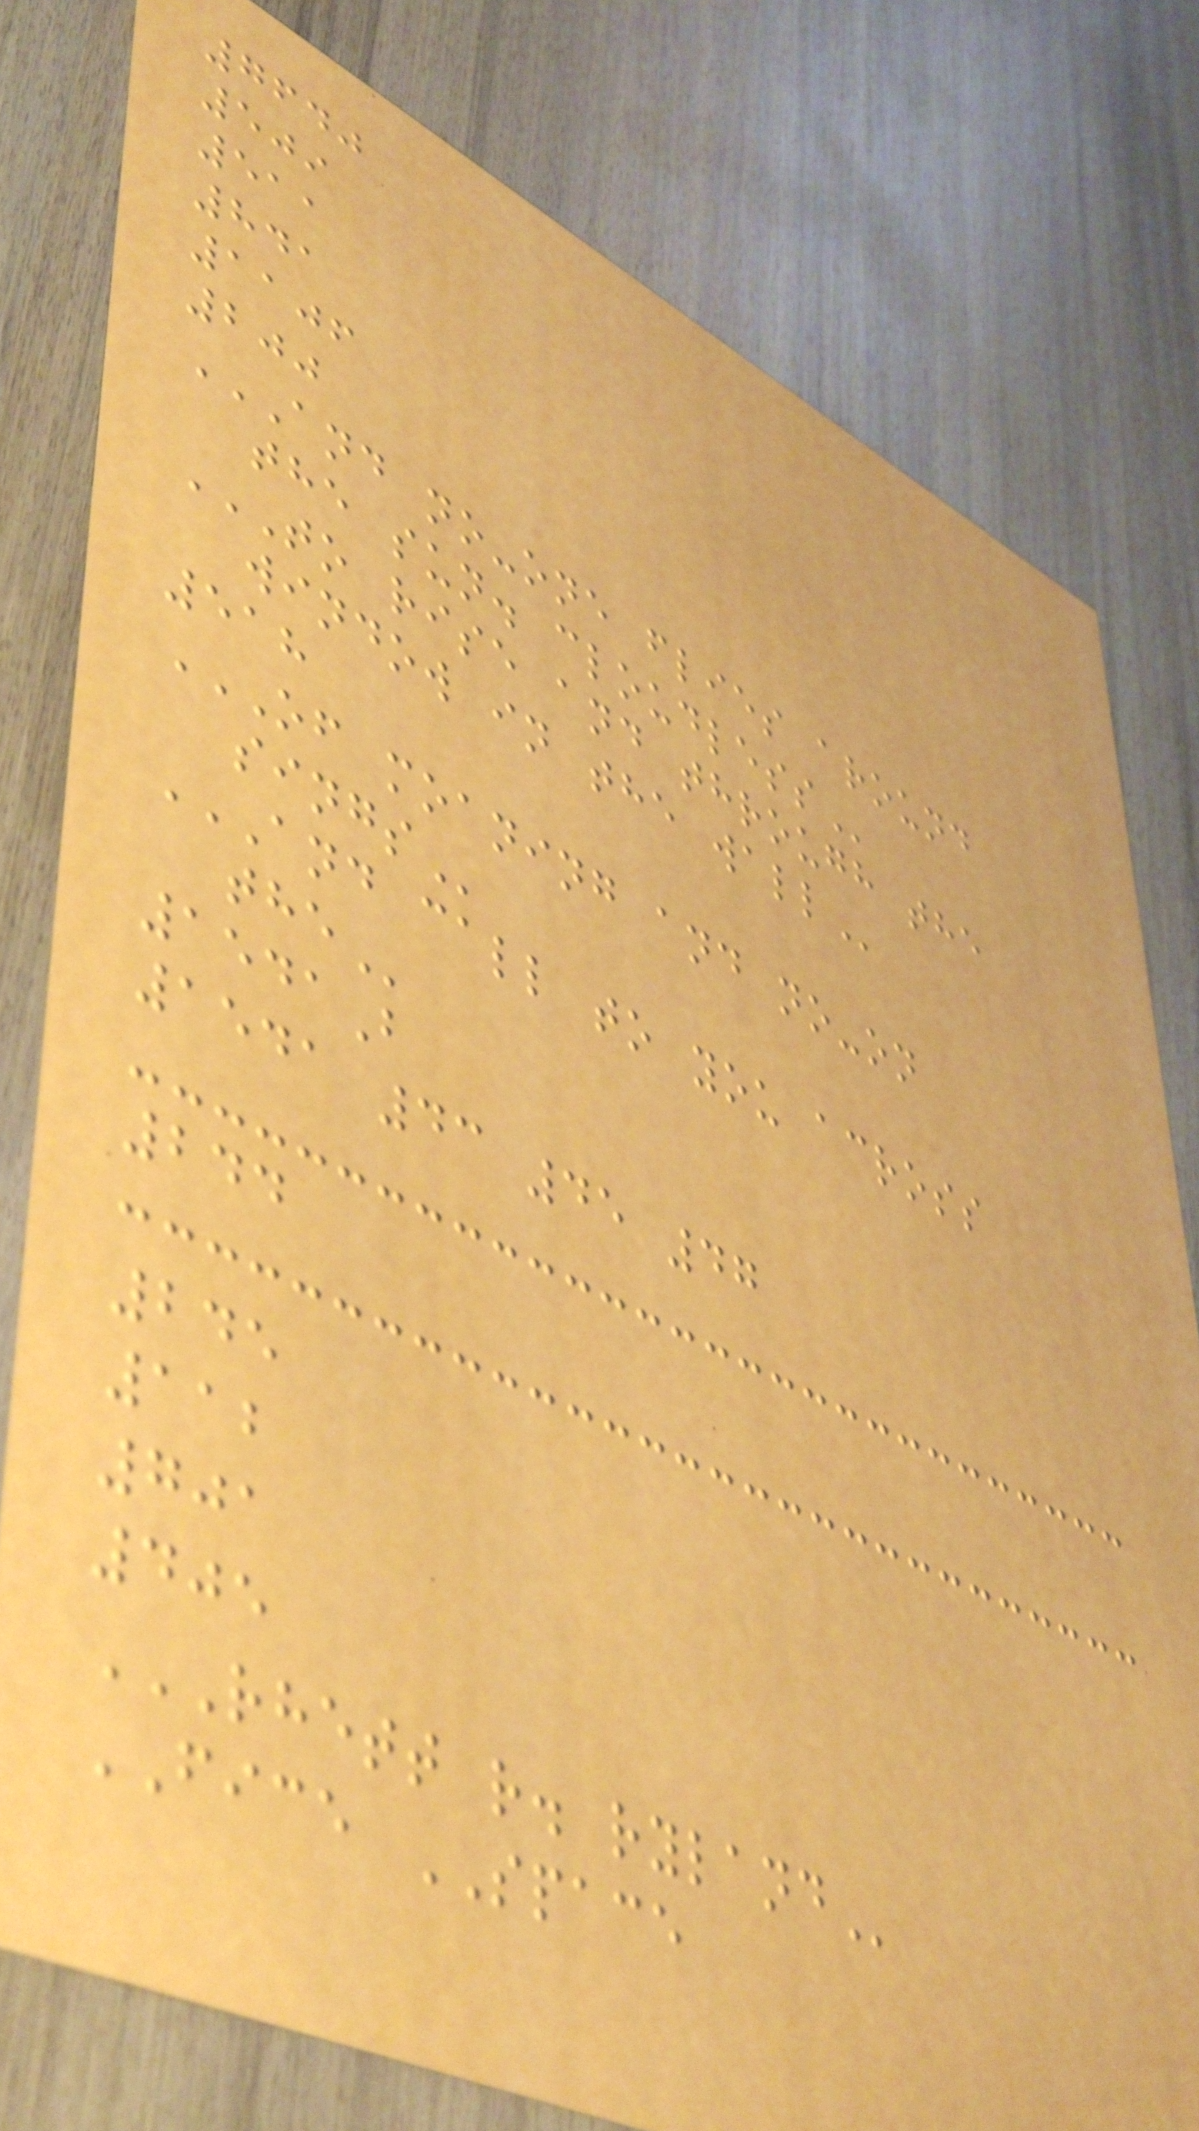7640
509
511
841
1106
200
AND NO-ONE FLIES AROUND
THE SUN. CLOUDLESS
TO RISE AND THROUGH THE
WINDOW IN THE WALL
518
OF MOANING AND NO-ON
SINGS
AND CALL TO YOU ACROSS
THE
1541B
1541 43 45 47
244
245
112
701
405
RHETT R. RYLAND
FICE SPACE
